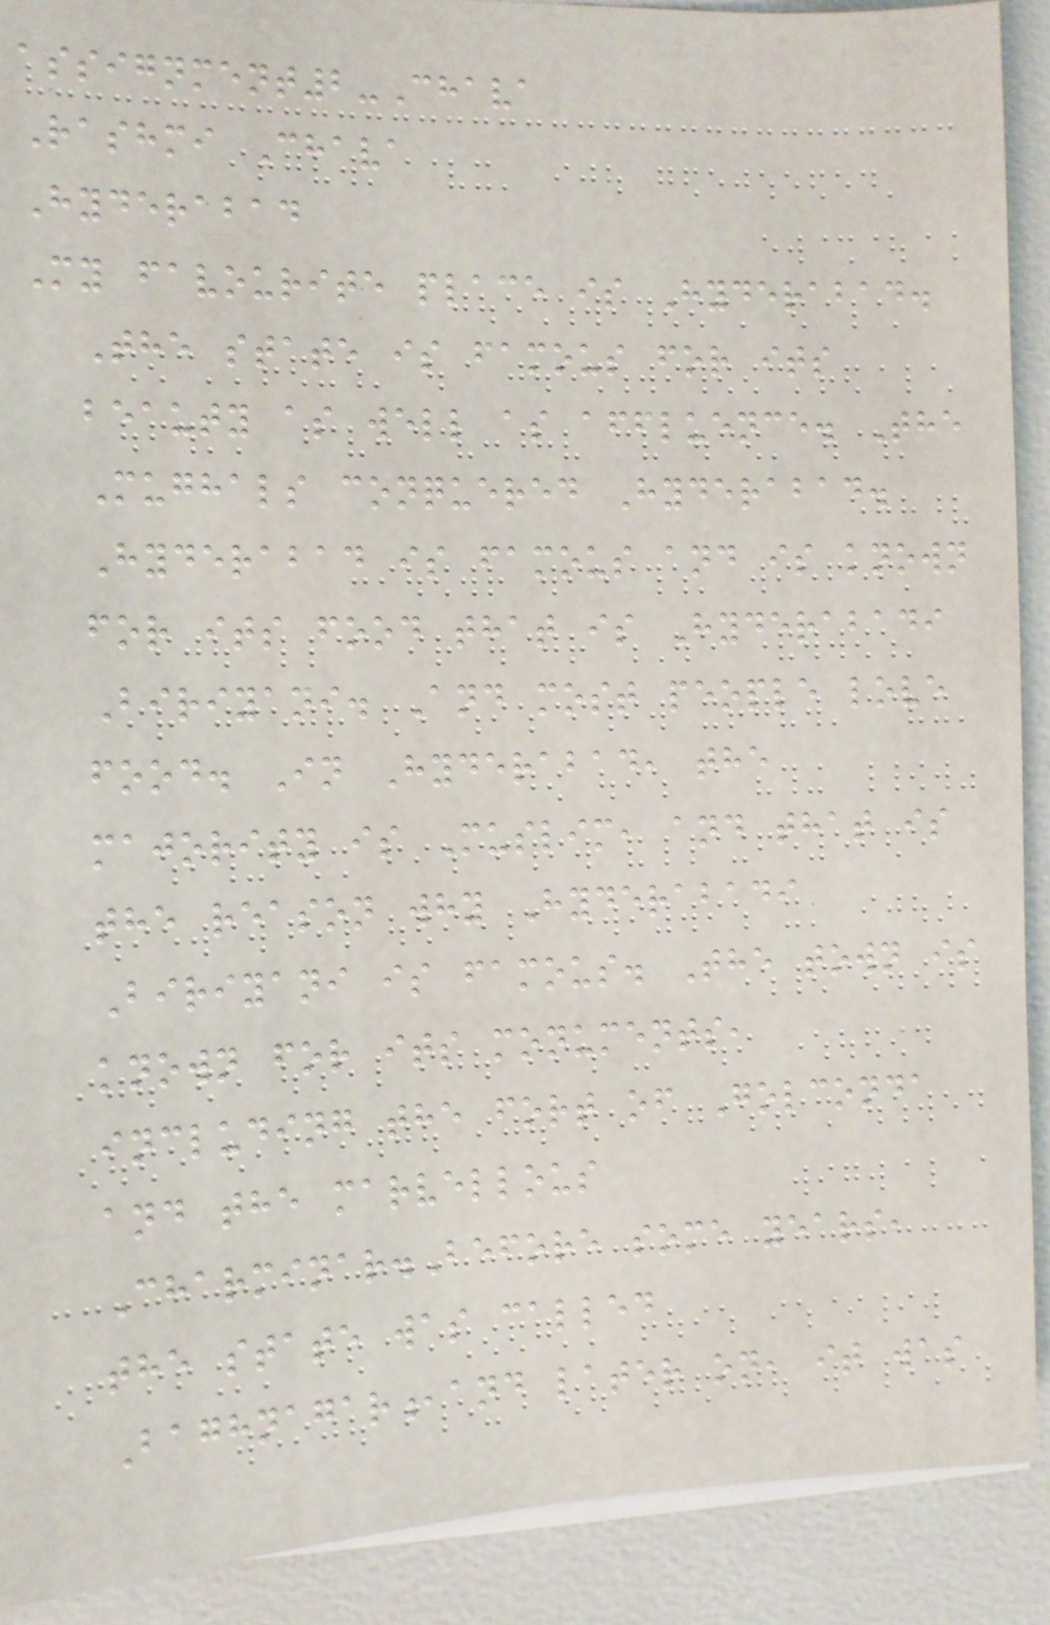assignment2-Chava
Rashmi Chava
Hyderabad
My favourite place is Hyderabad.
The state is famous for its
beauty as well as affluence. The
Mughals conquered Hyderabad.
Hyderabad is famous and is known
for its food that is Hyderabadi
Biriyani. And most people love
food. In Hyderabad, the
majority is Muslim, and that is
the reason why Hyderabadi
Biriyani is famous. The town is
known for its monuments,
including the fort of Golconda
and the marvellous
Charminar.Before some years,
the state was called
Baghnagar,and later on, it was
